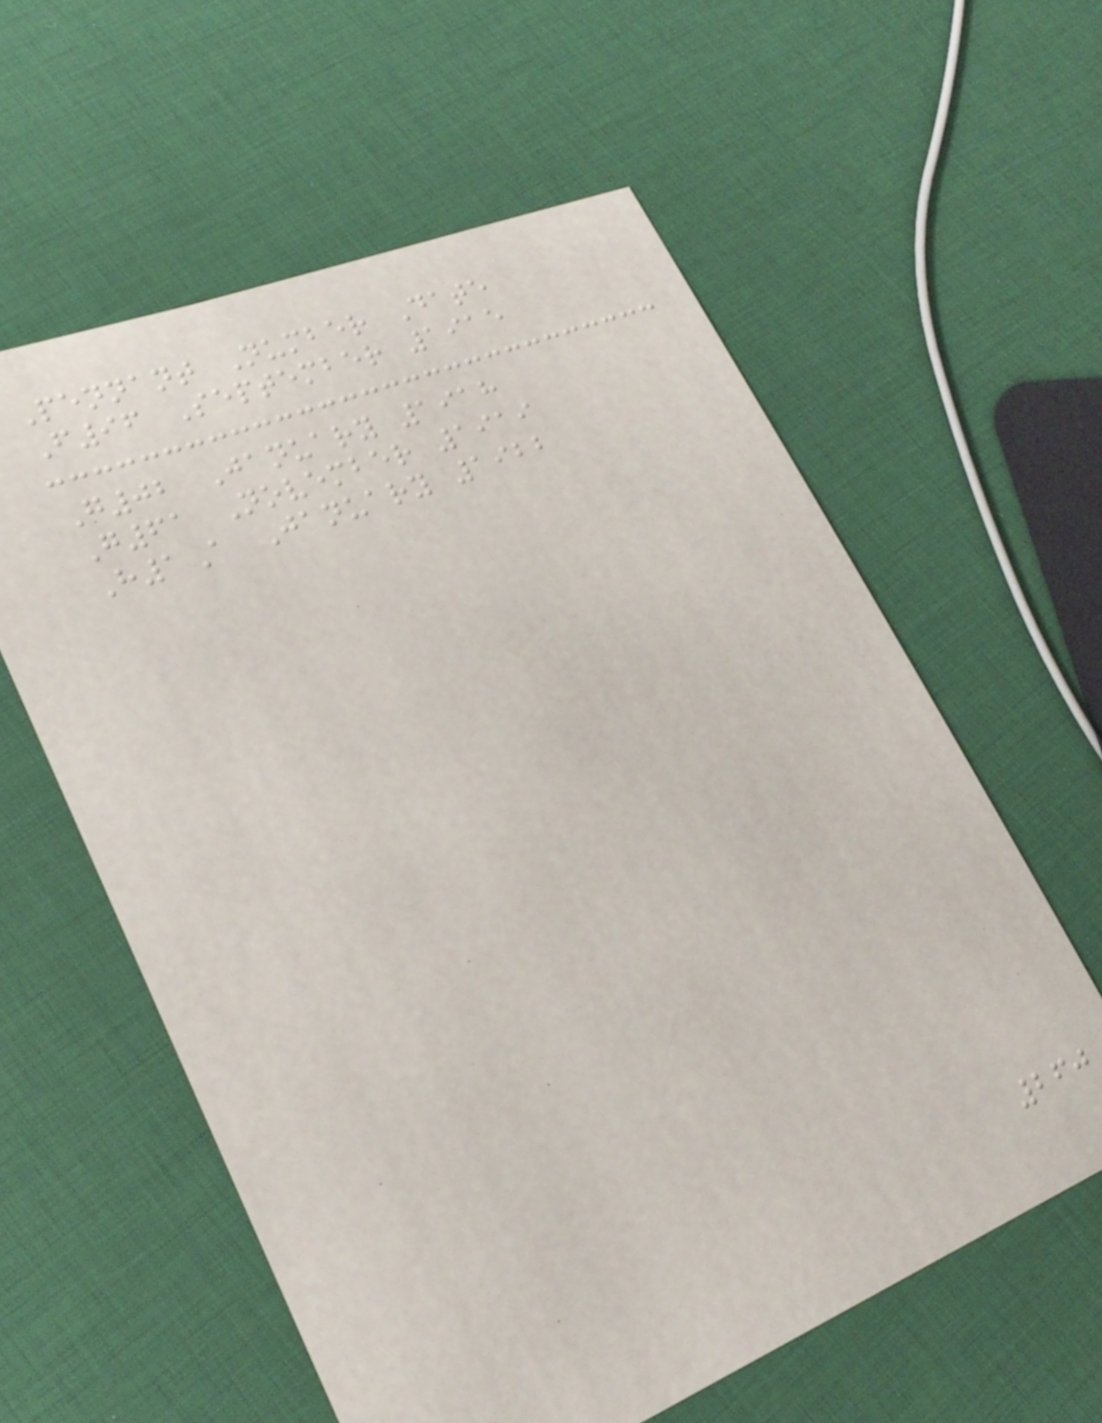Pennant Number Date
F96 September 1915
G02 January 1918
G61 November 1919
H1A January 1922
260
